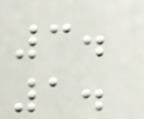3.
1.
